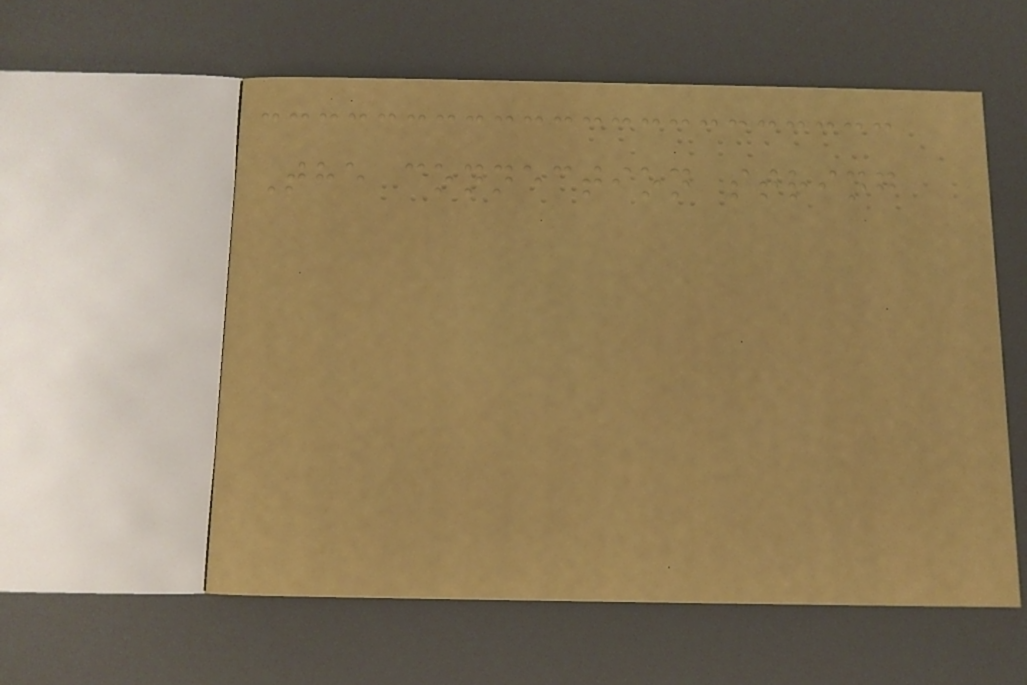The connection string
